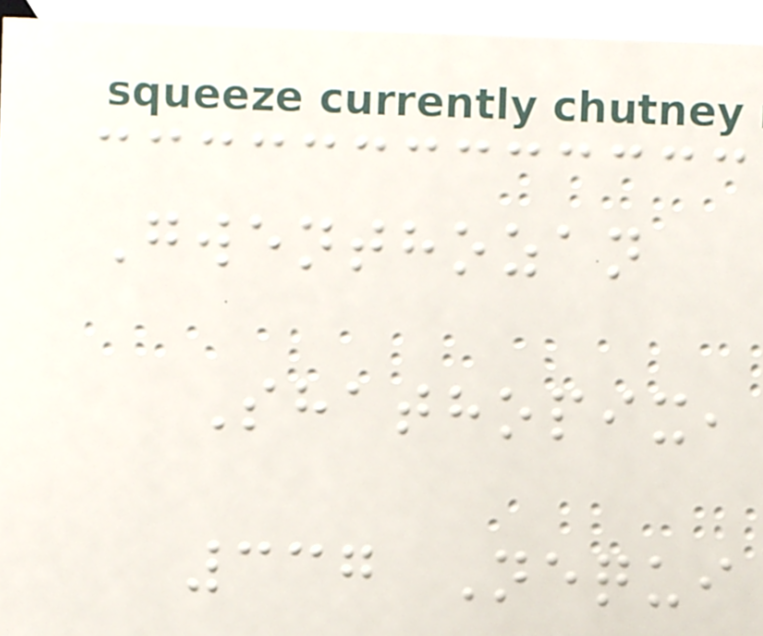Gwenthozan
Shathopix,
337 Nequi
